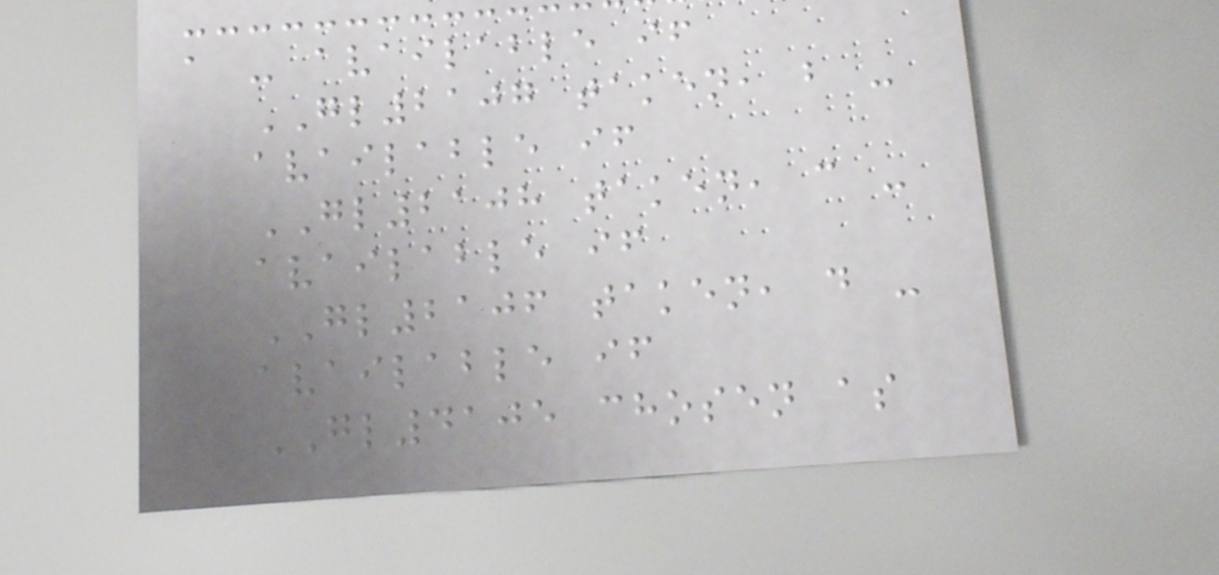a - available if
GL2107 taken, b -
available if
GL2108 taken, c -
available if
GL2106 taken, d -
available if
GL4105 chosen as
